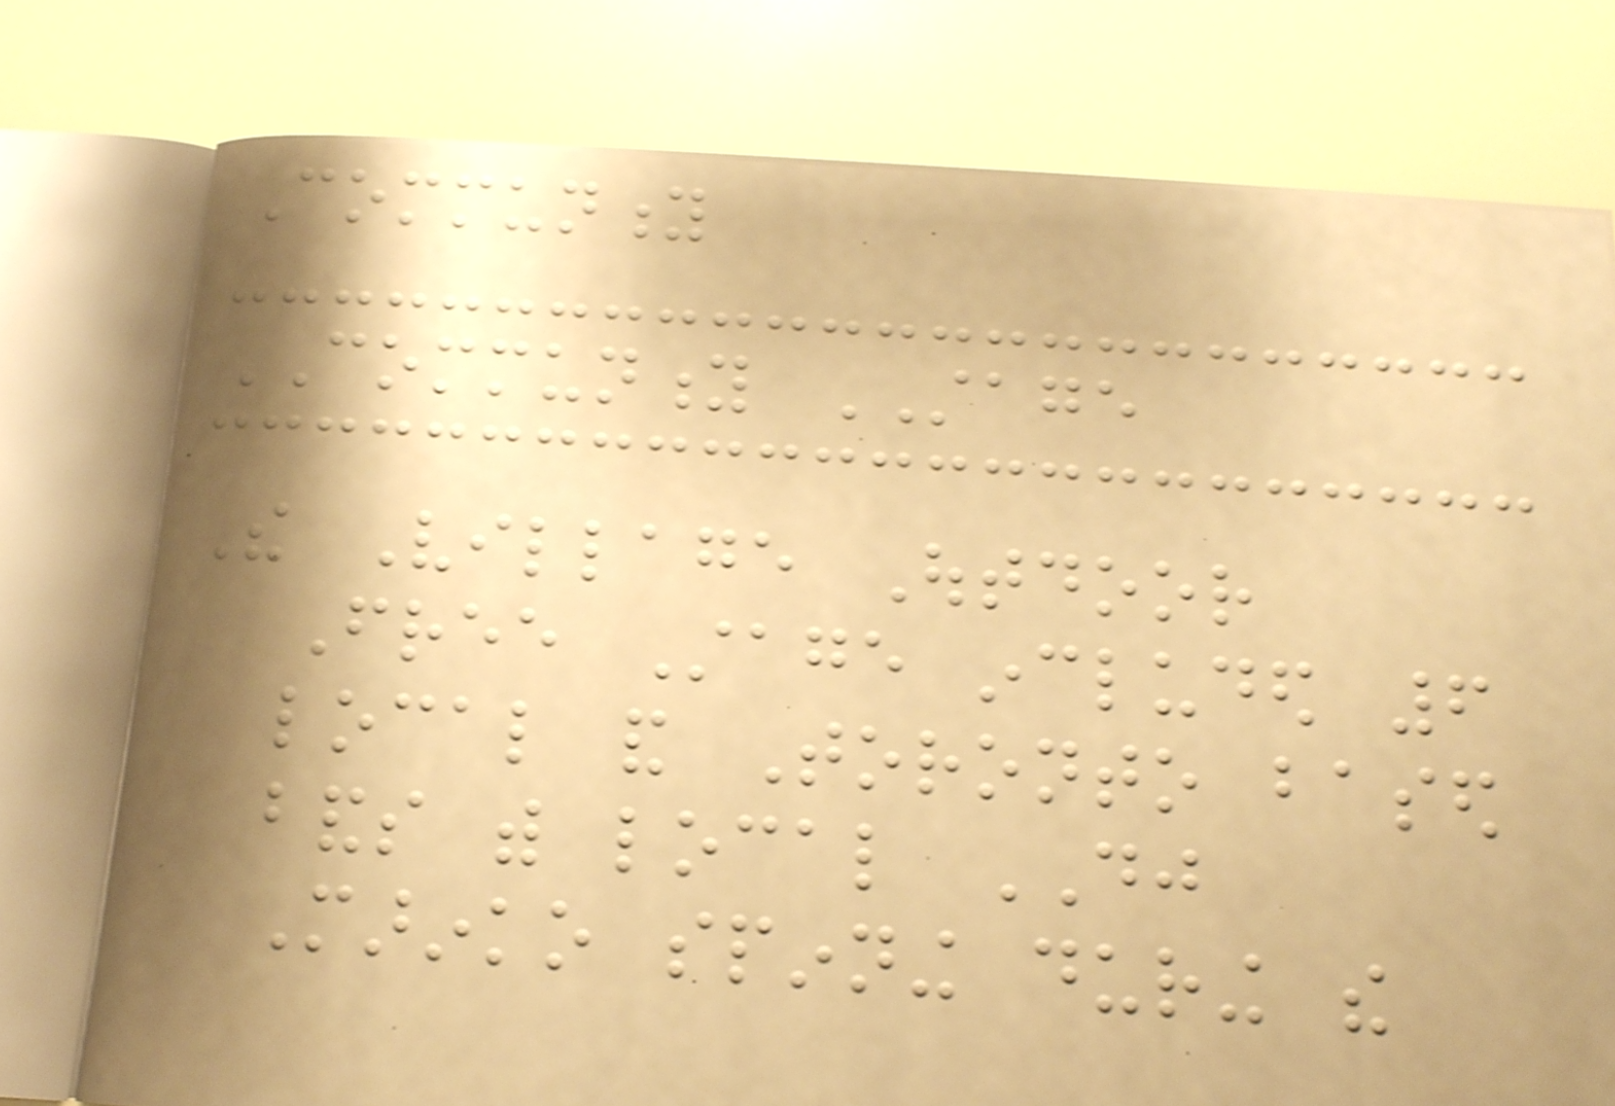Community
COMMUNITY STAGE
The Village Outdoor
Free Stage included 6
local and Toronto based
bands with local DJ
Marinko spinning during the
